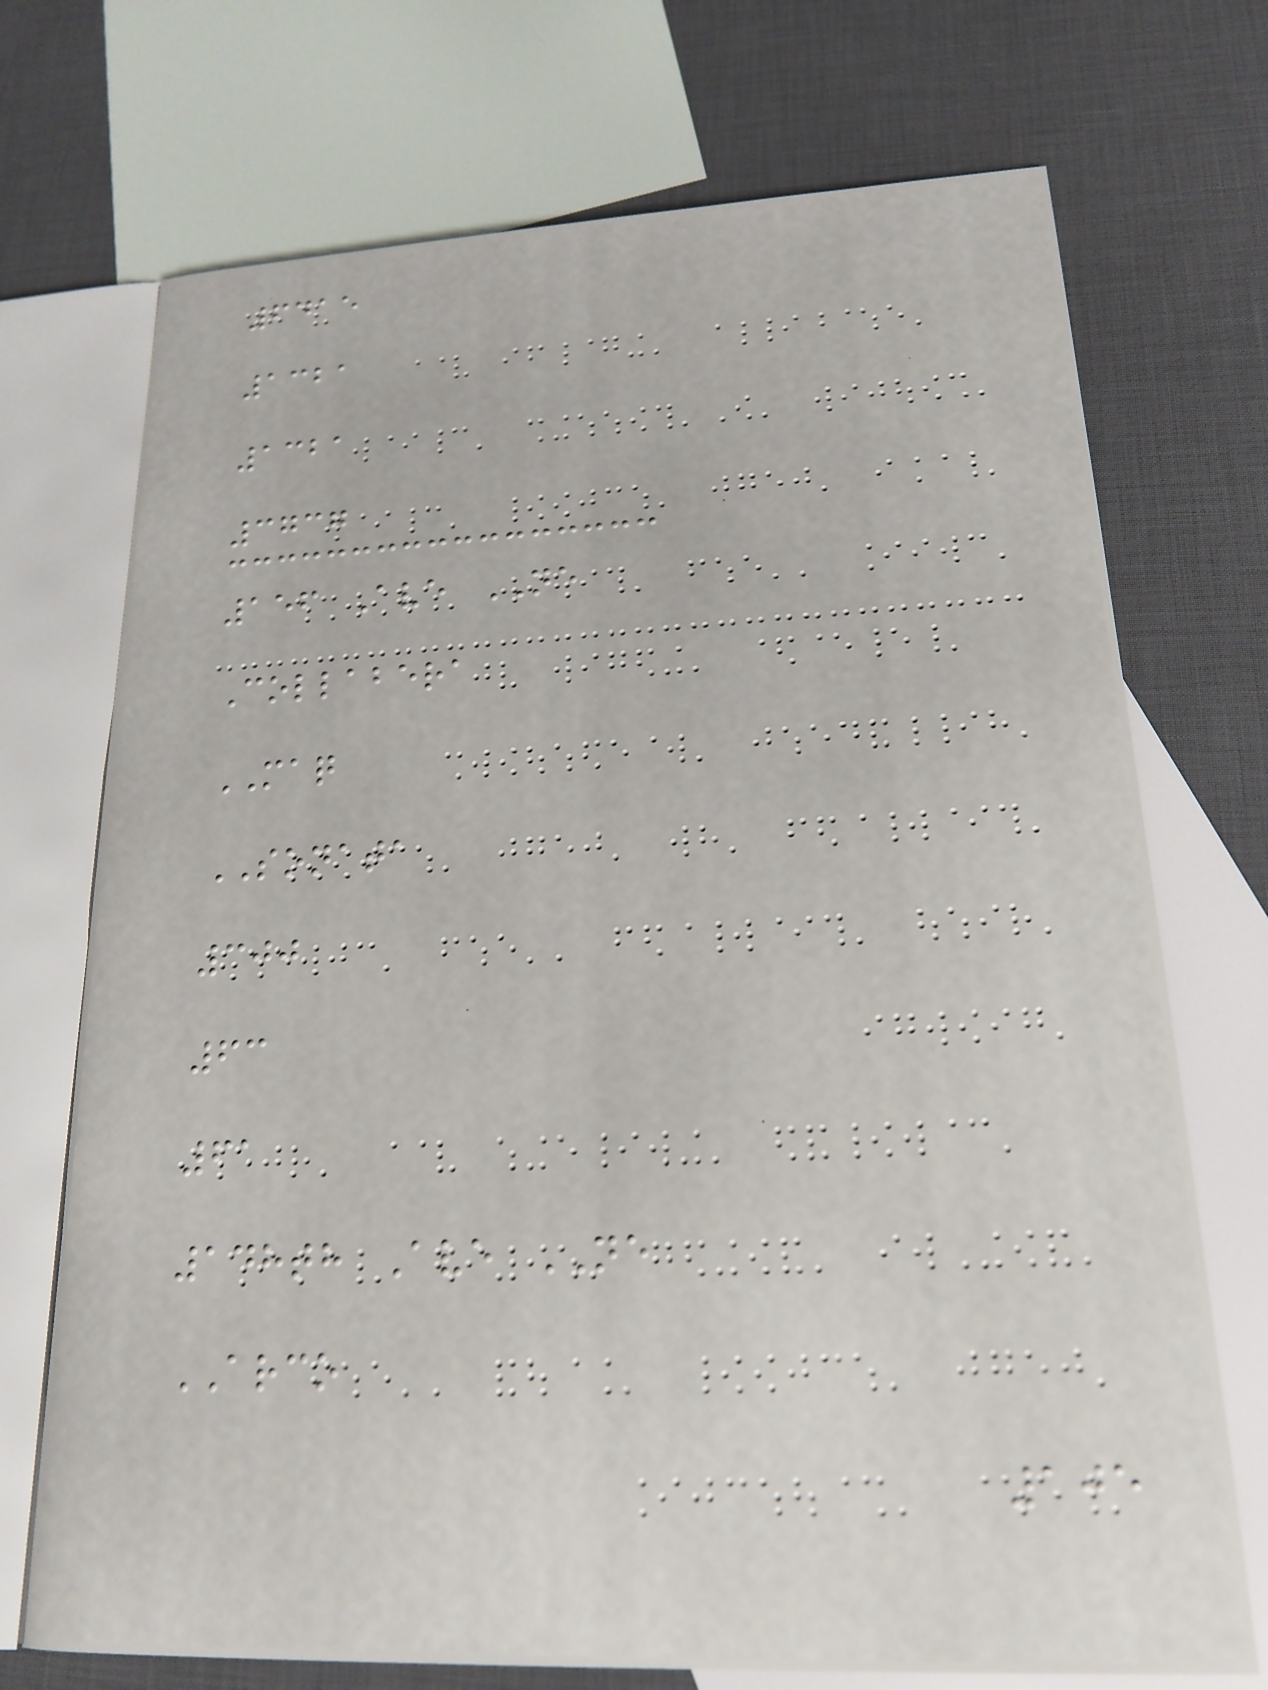6415
1321
1321
3737
156 Ave NE
Collabera
MAQ
SONATA
300
63
61
148th Ave NE
ARCO
105
